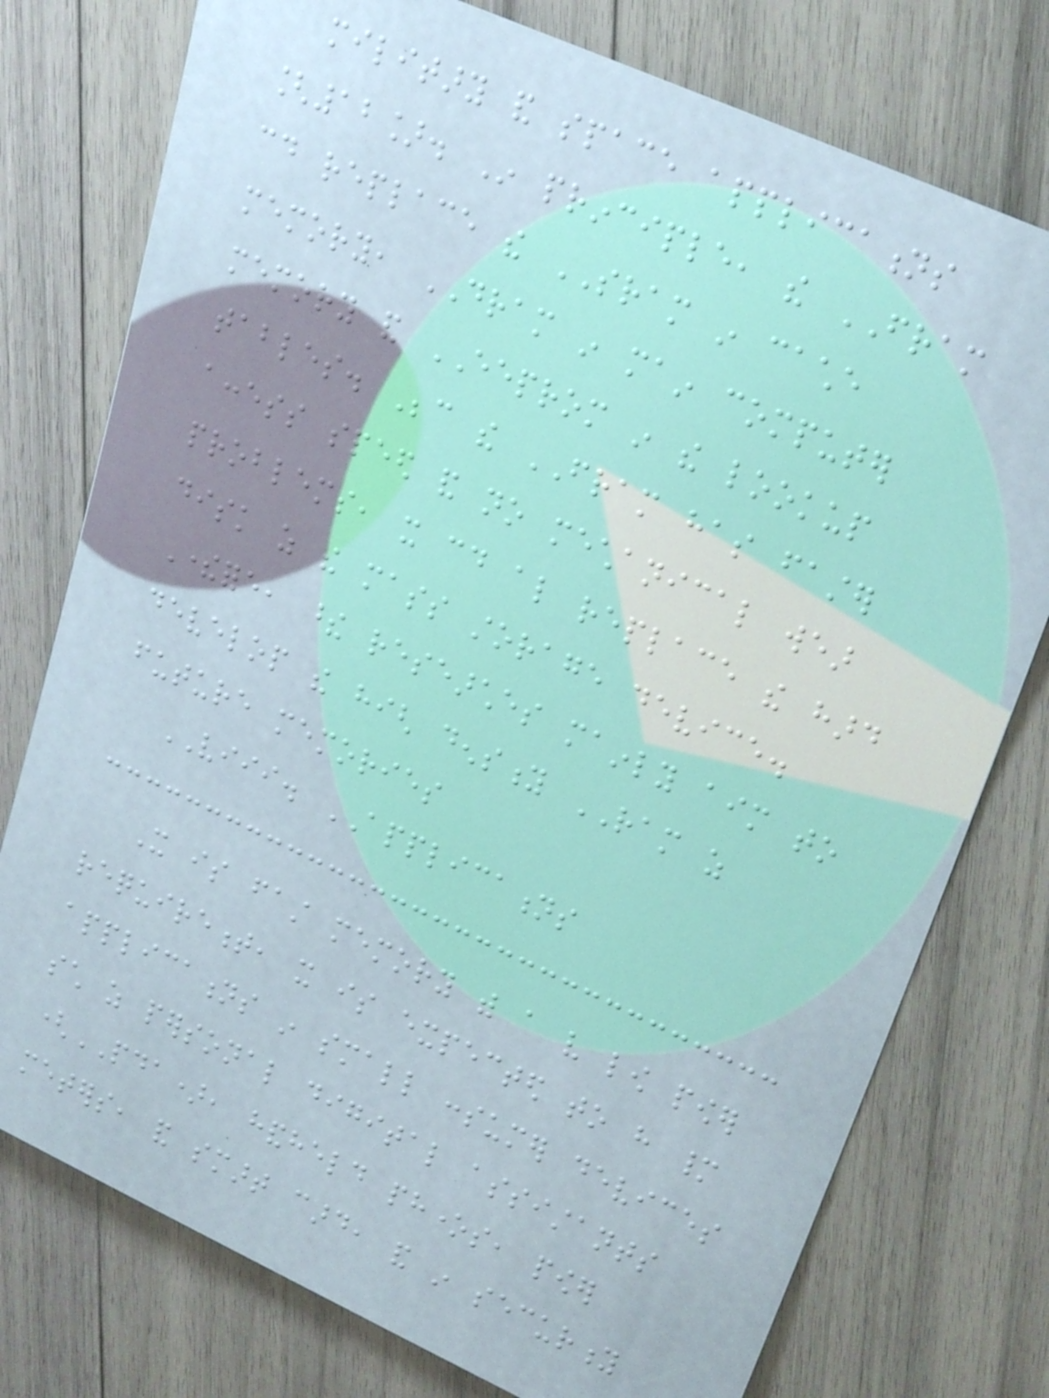military and space applications
[12]. In principle, the FRAM
could replace the SRAM in cache
memory, DRAM in main computer
memory and EEPROM in the lookup
tables. Because the FRAM has faster
access speed and no mechanical wear
problems, it could also replace the hard
disk as the mass storage device.
Therefore, these researches mainly aim to
develop the high density RAM as
future memories
VIII. APPLICATIONS
It is fast memory with a very low power
requirement, it is expected to have many
applications in small consumer devices
such as personal digital assistants
(PDA), handheld phones, power
meters, and smart card, and in security
